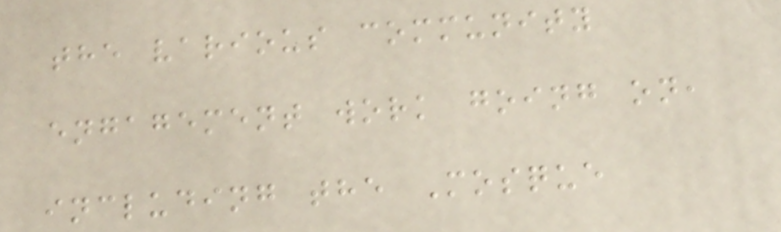the various community
engagement work going on,
including the Mosque
